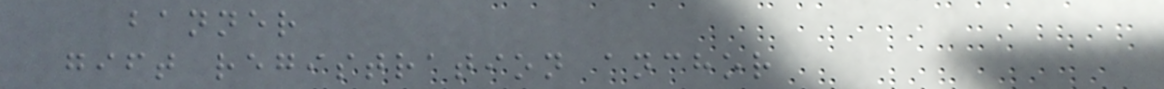banner
gift registration anchor
